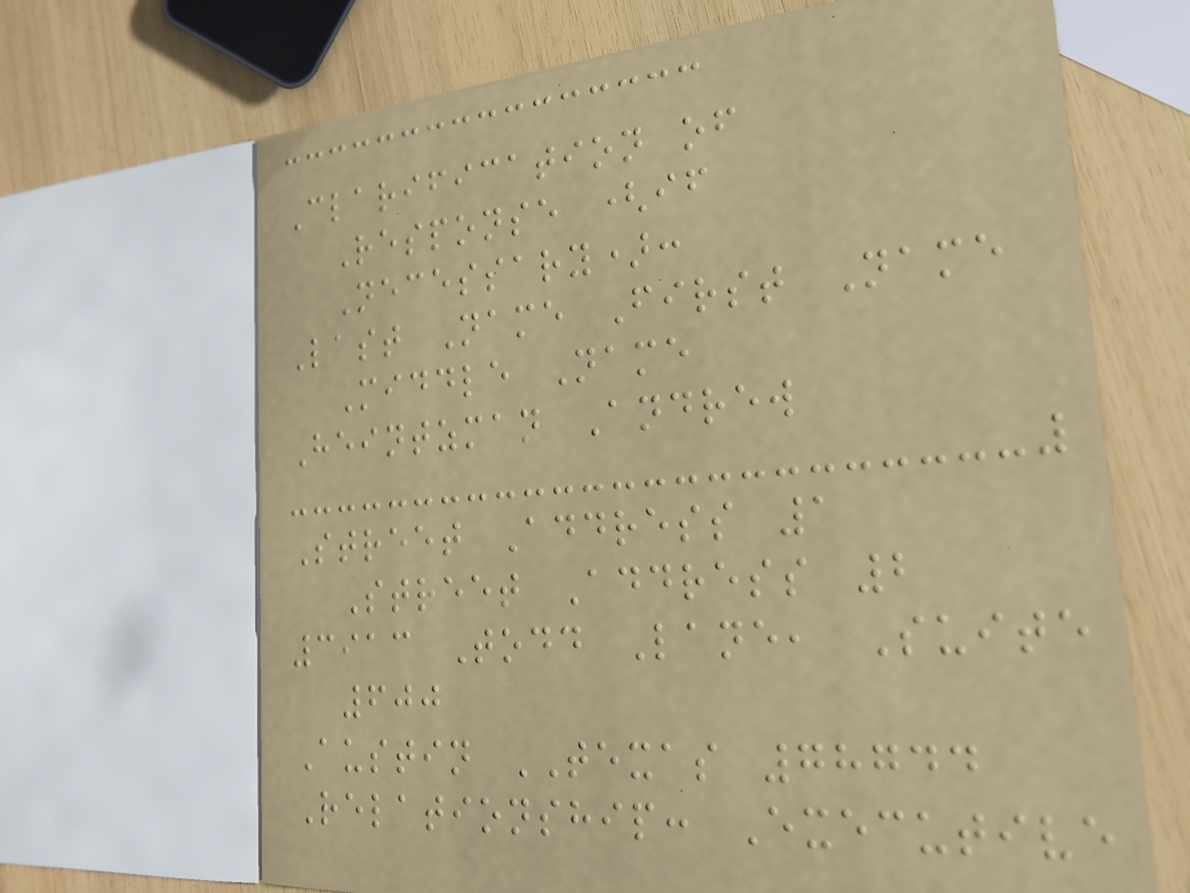Clarification of
Response (if
Necessary):
Last Name First Name
Middle Name
Heintzman Andrew
Street Address 1
Street Address 2
3913 Todd Lane, Suite
600
Austin TEXAS 78744
Relationship: Executive
